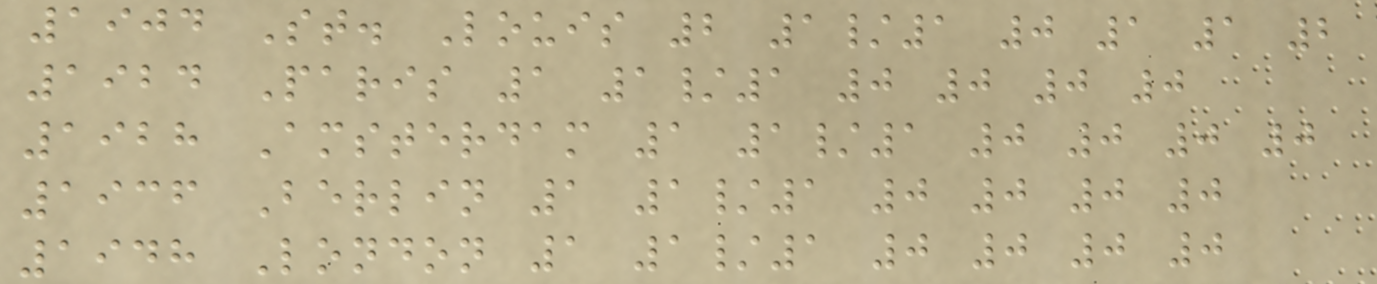1904 St. Louis 2 1/1 0 1 1 2
1924 Paris 1 1/1 0 0 0 0
1928 Amsterdam 1 1/1 0 0 0 0
1936 Berlin 1 1/1 0 0 0 0
1948 London 1 1/1 0 0 0 0
